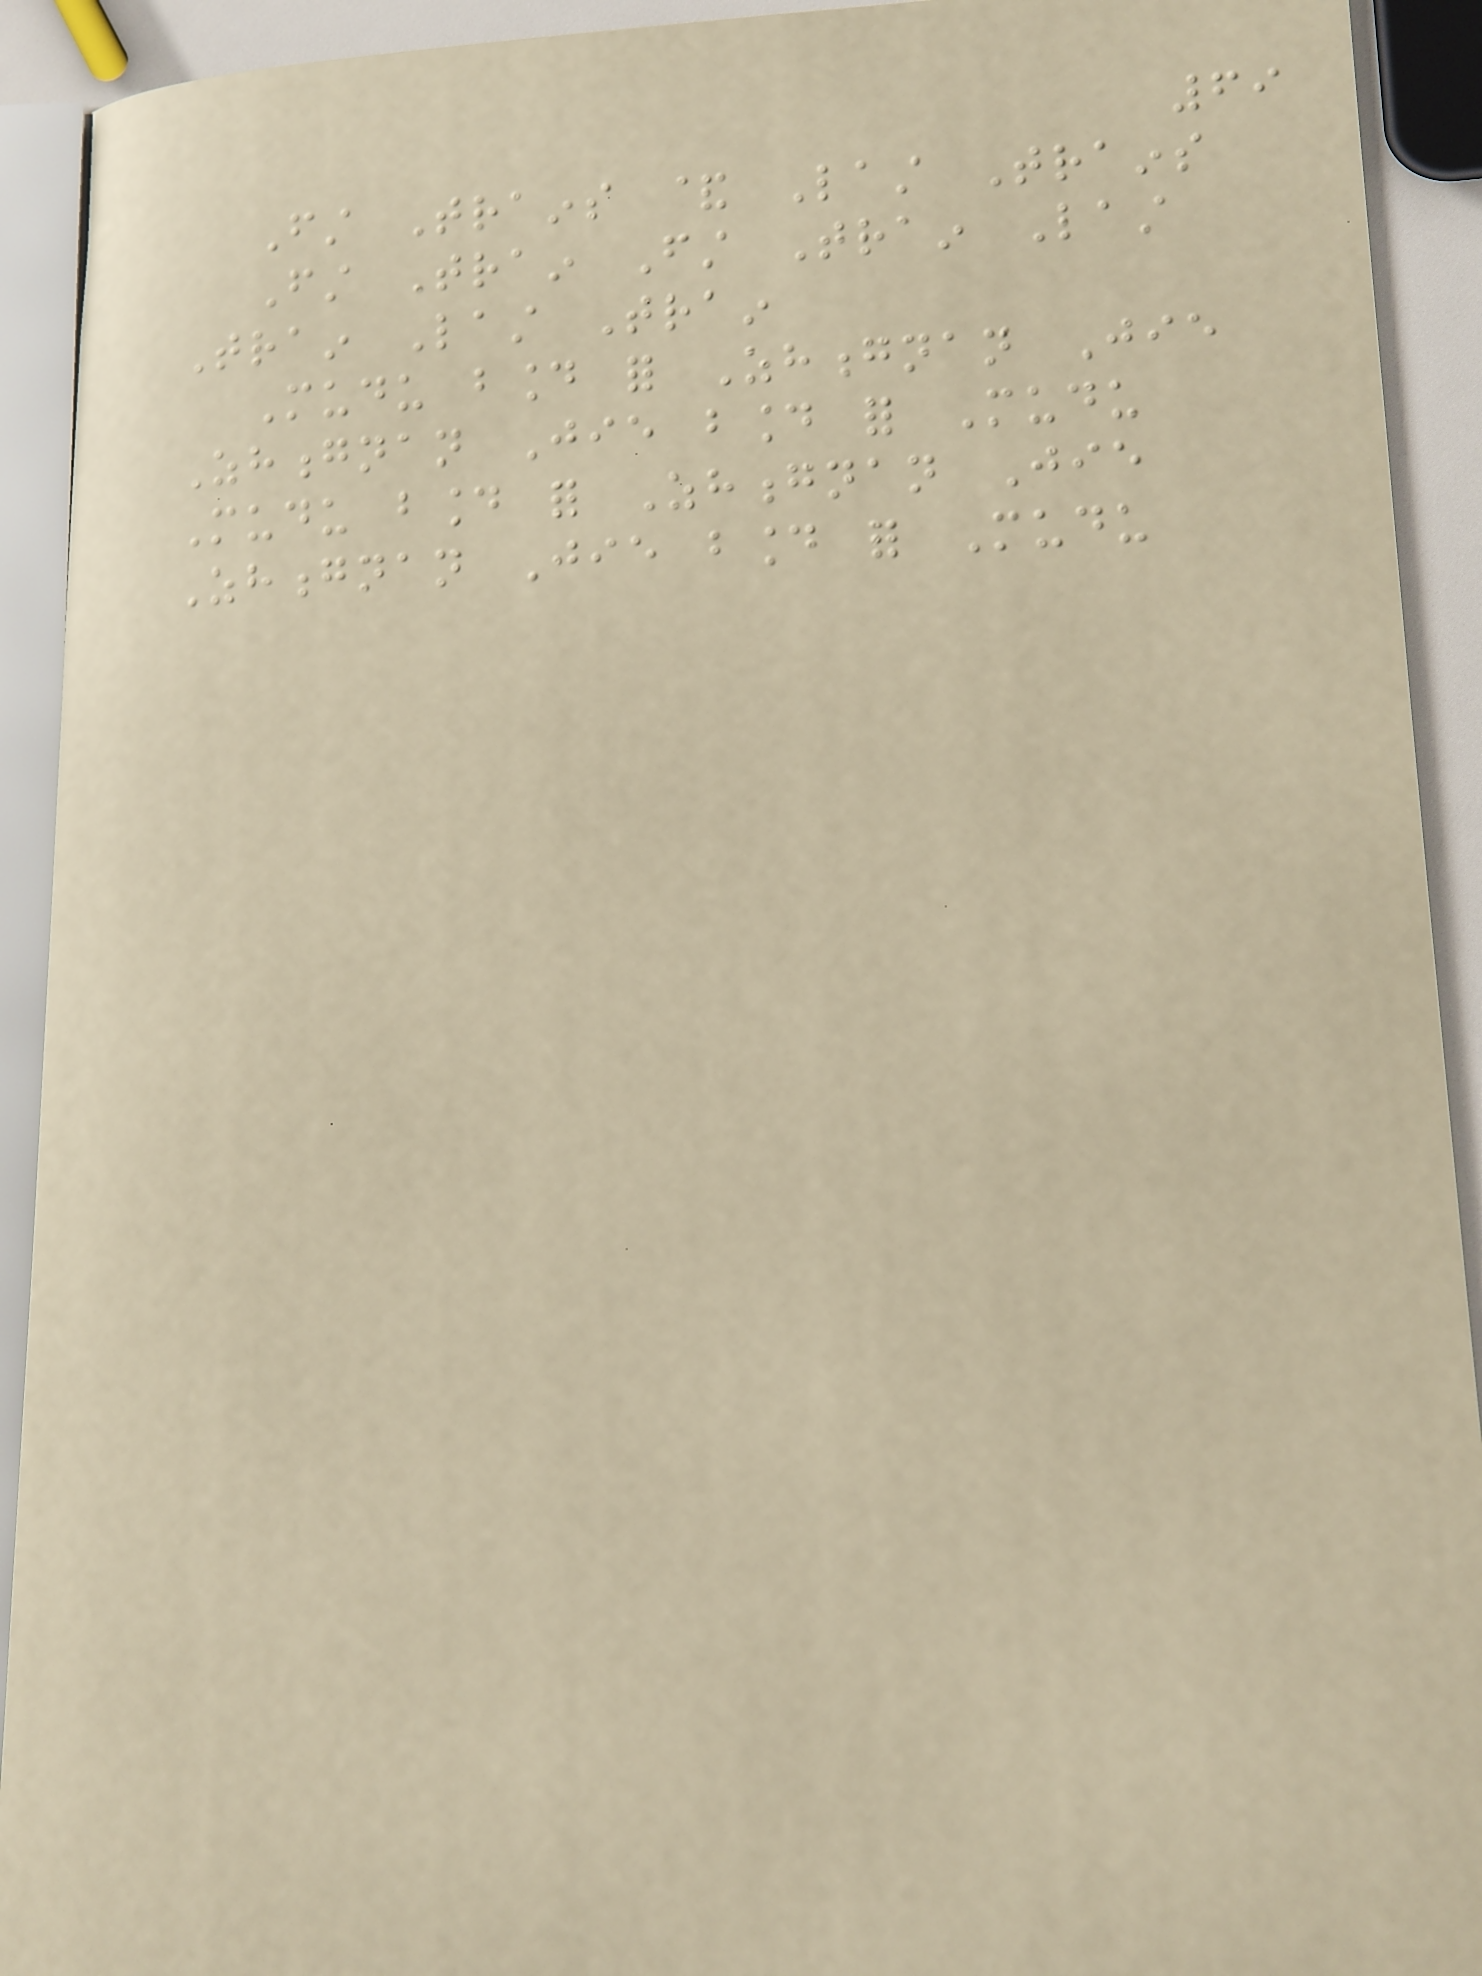69
First Trains & Last Trains
First Train First Train Last
Train Last Train
Mudu bound for Zhongnan Jie
Zhongnan Jie bound for Mudu
Mudu bound for Zhongnan Jie
Zhongnan Jie bound for Mudu
